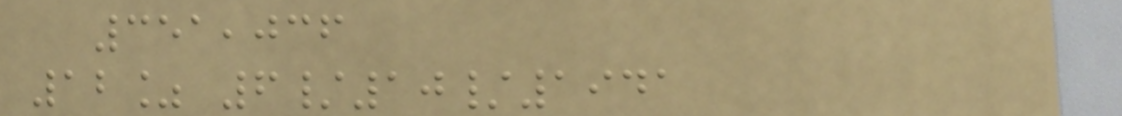351,036
12% 6/10/1941
